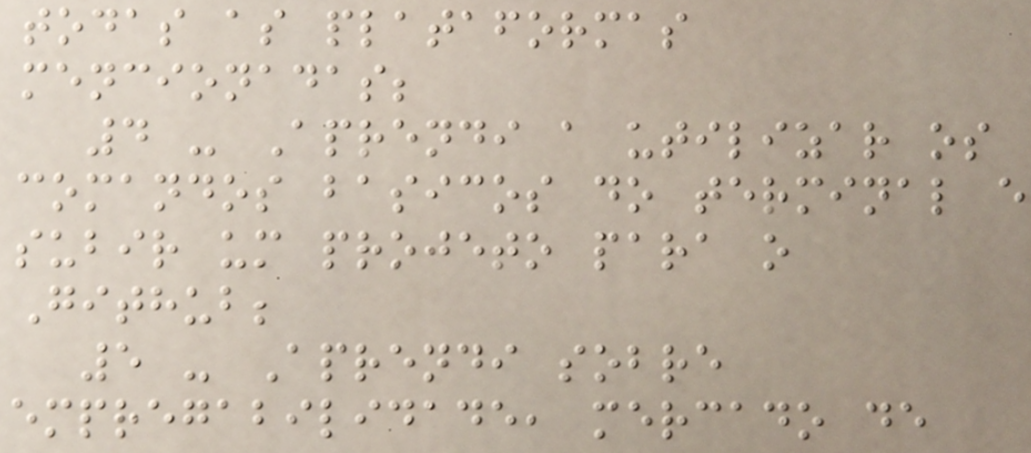todas as plataformas
mencionadas;
4 - Aprendi a utilizar os
comandos basicos do terminal e
subir um projeto para o
Github;
5 - Aprendi sobre
empregabilidade, mercado de
